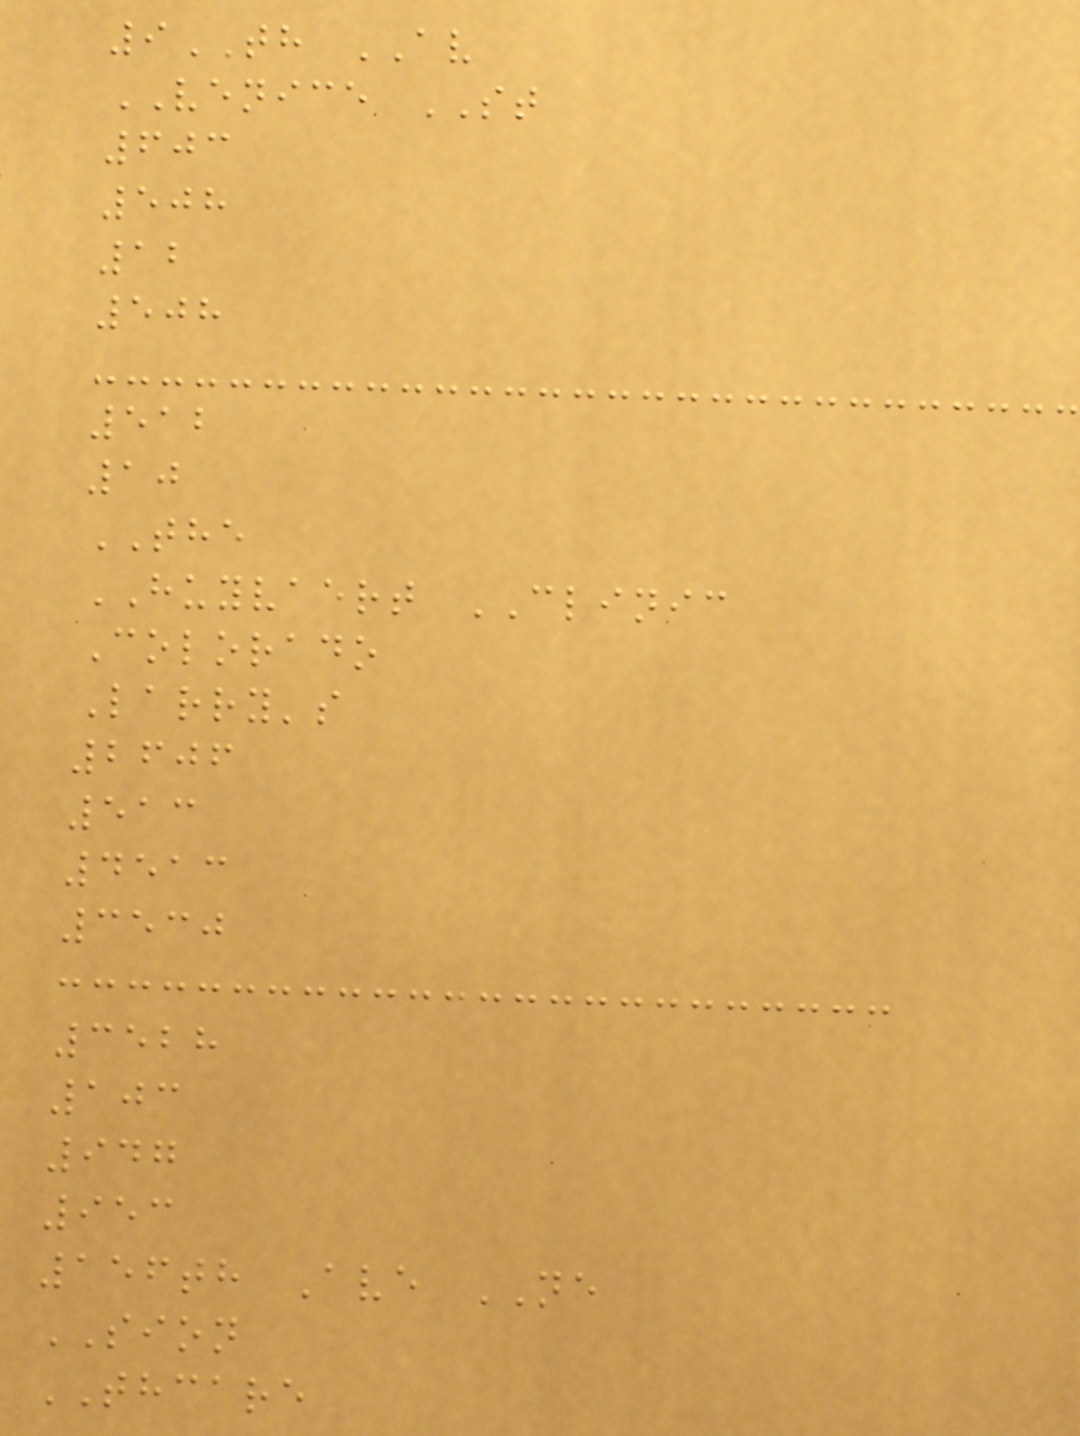9TH AV
VENICE ST
603
508
12
508
512
10
THE
HUYVAERT CLINIC
Colorado
Larry's
2606
513
4513
3530
3528
103
947
953
156th Ave NE
SION
THCARE
